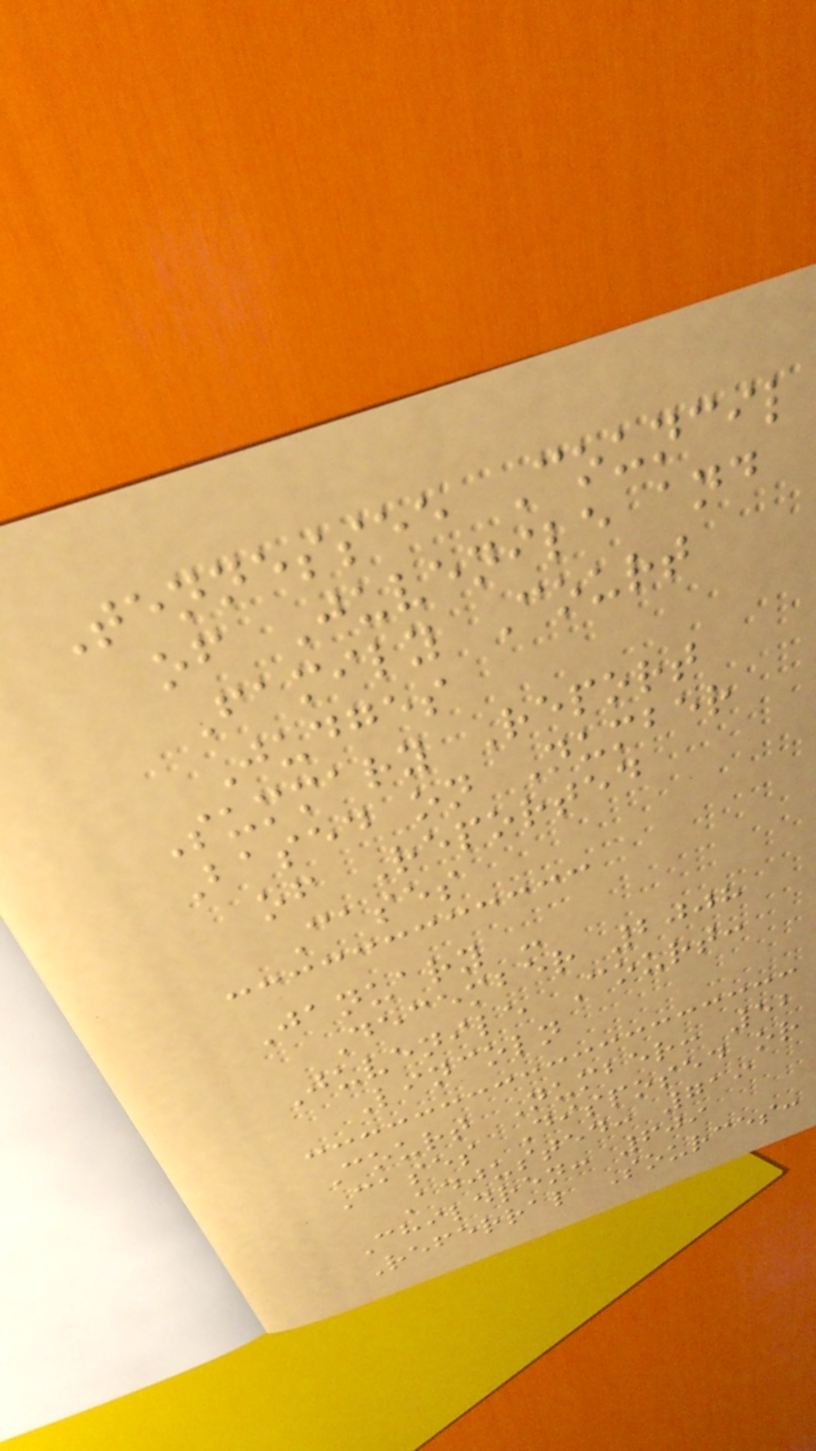Tennessee Council
of Juvenile and
Family Court
Judges
Summary Report
Based on Number
of Reported
Cases
January -
December 2008
Juvenile Court:
Lincoln
Court Number: 52
Cases Disposed or
Adjusted: 719
Children: 609
Referral Sources:
